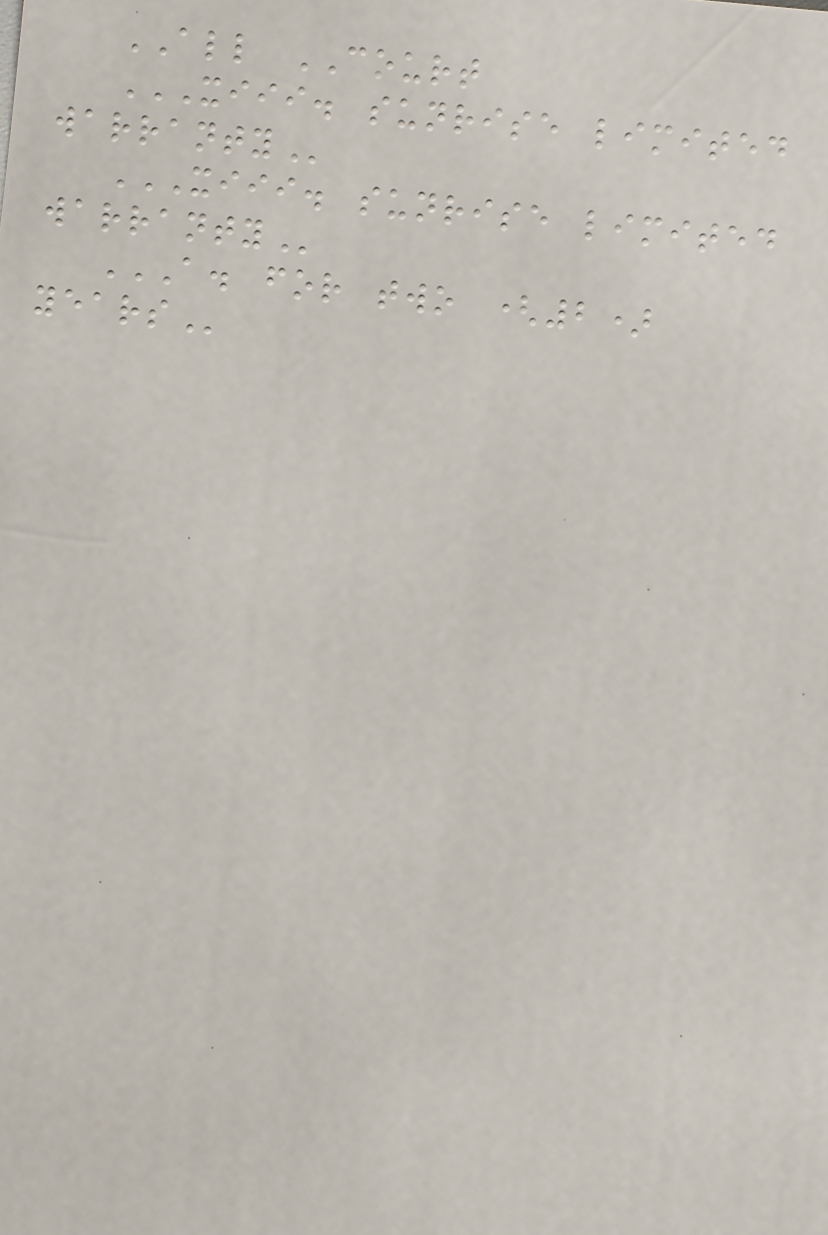ALL COURT
XIII. SUNRISE LIMITED
WARRANTY
XIII. SUNRISE LIMITED
WARRANTY
A. FOR TWO (2)
YEARS
